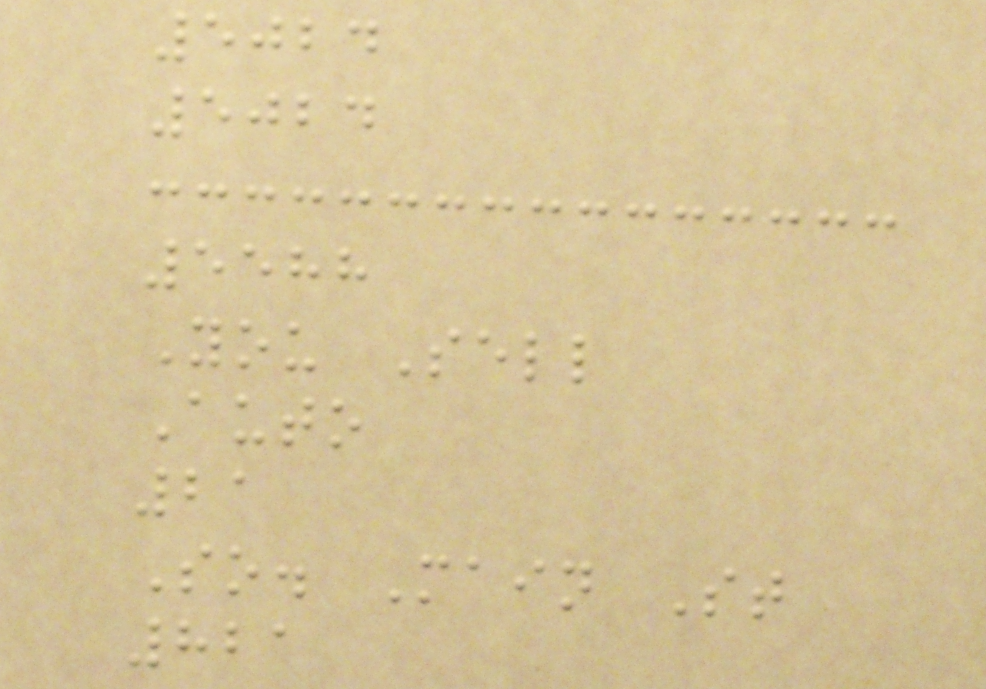5024
5024
5588
You Sell
Auto
21
So. Main St
821
